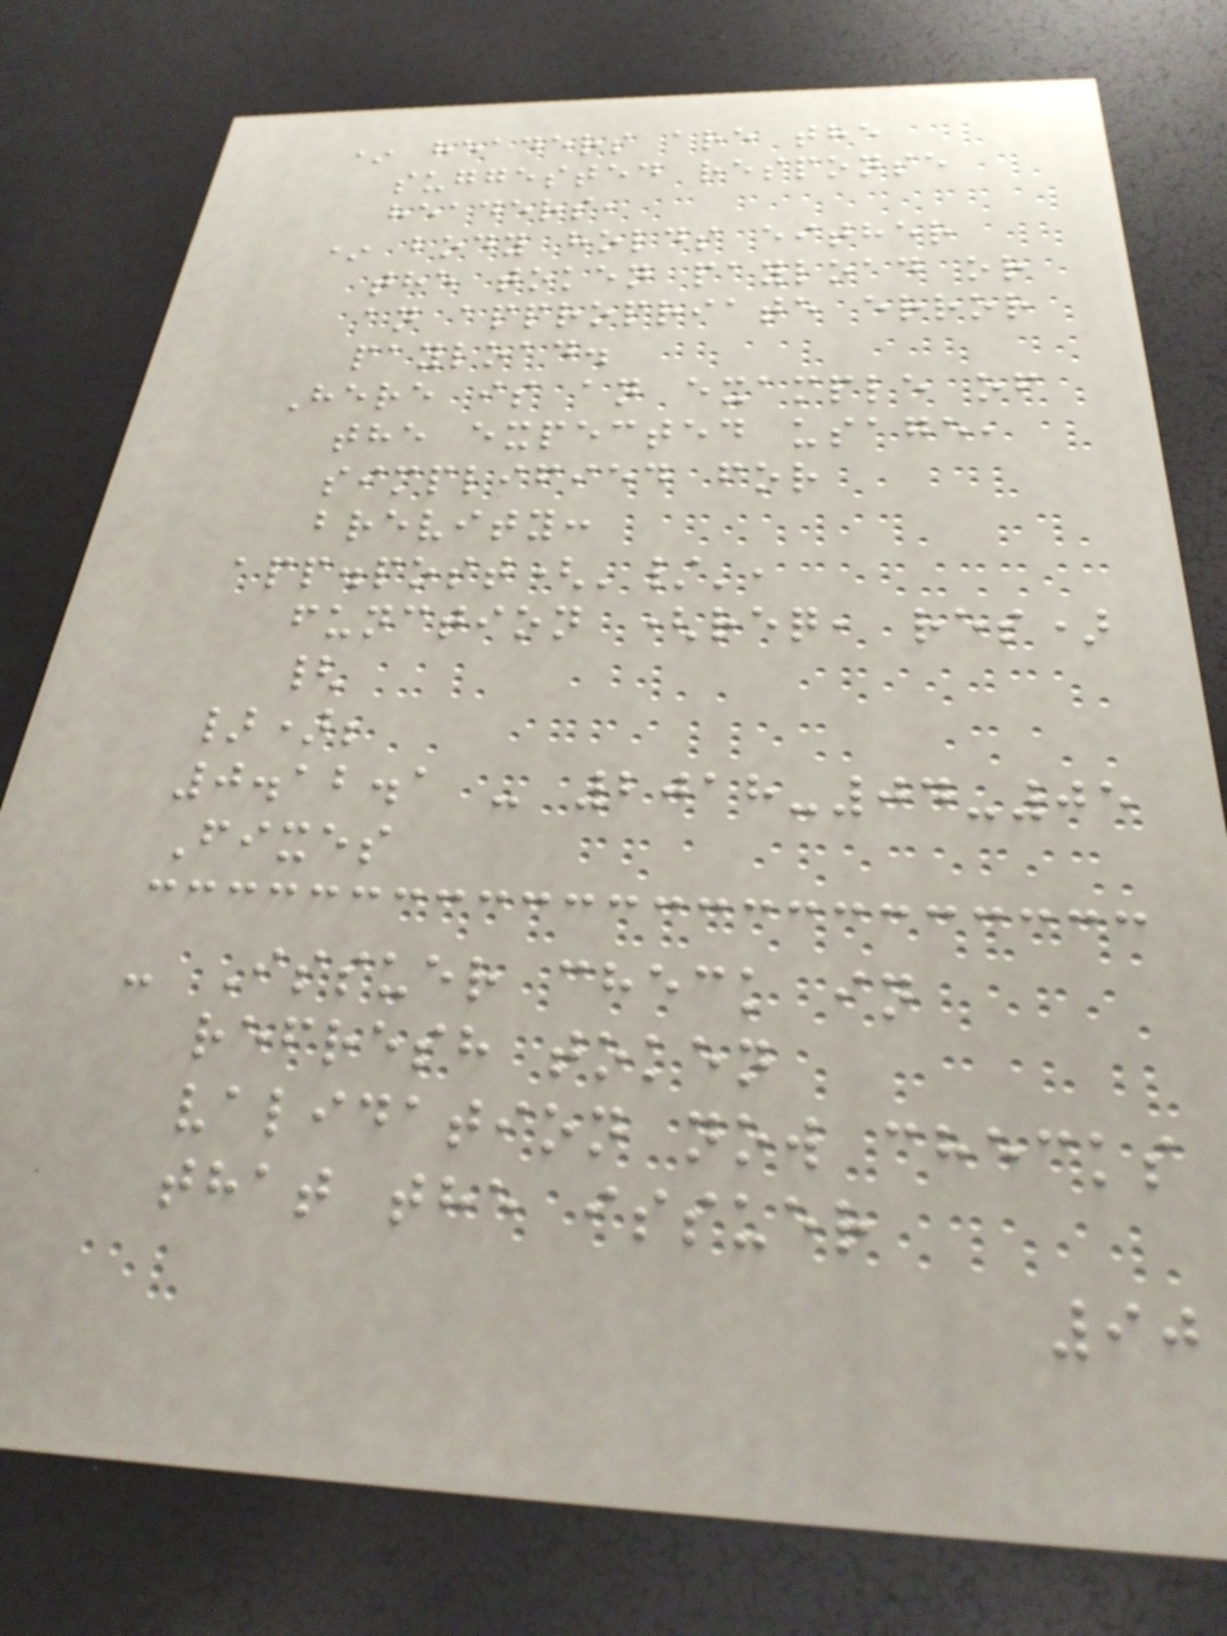* headers are the
suggested response
headers,
* body holds either
the token payload or
an appropriate error
payload.
Here is an example of
the expected usage,
simplified for
brevity:
app.post('/',
function (req, res)
{
});
0.12.1 - 2018-04-05
Fixes
- Issuer check in
refresh token
validation now checks
that the issuer
90
